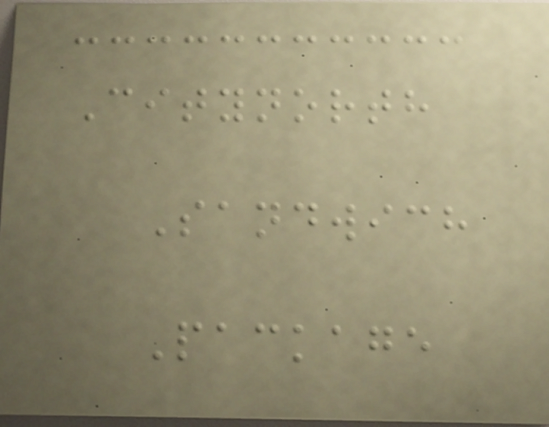Citynorth
Sandwich
Package
